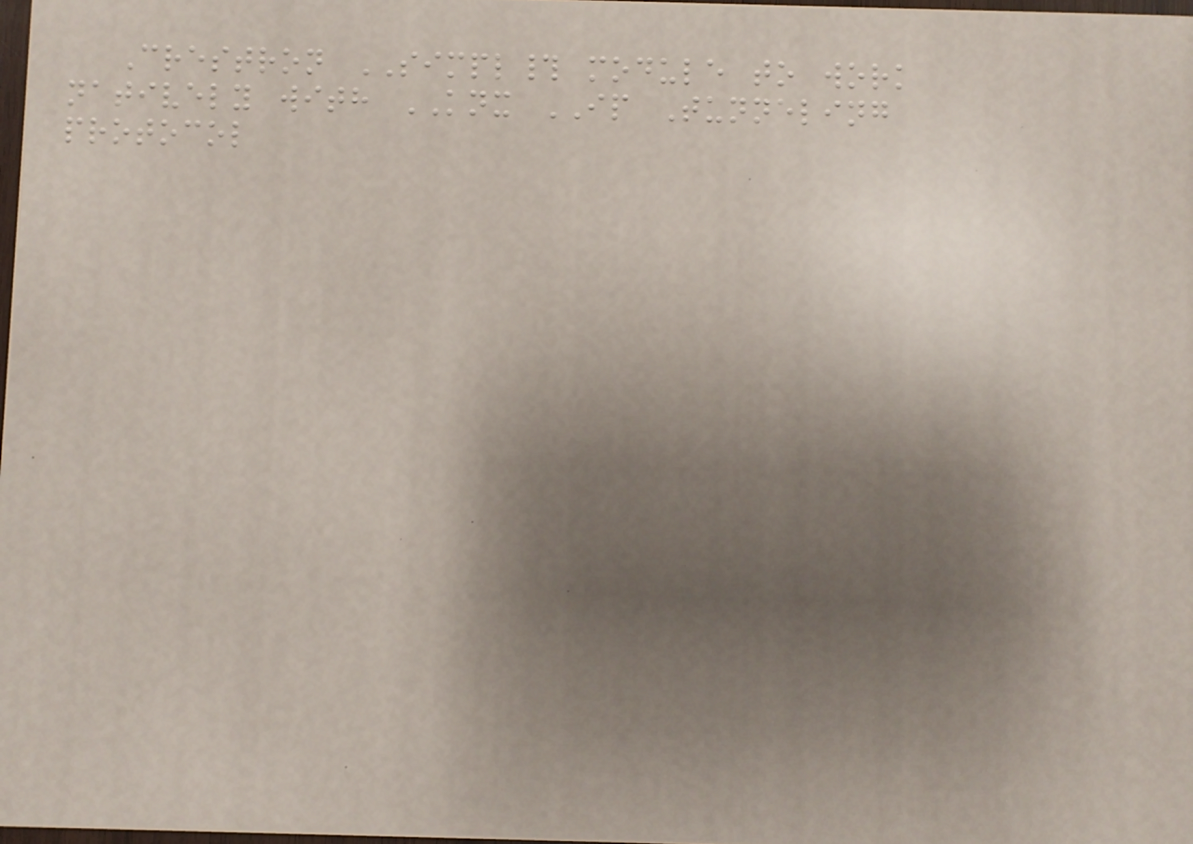Crestron SIMPL# module to work
natively with KNX IP Tunneling
protocol
